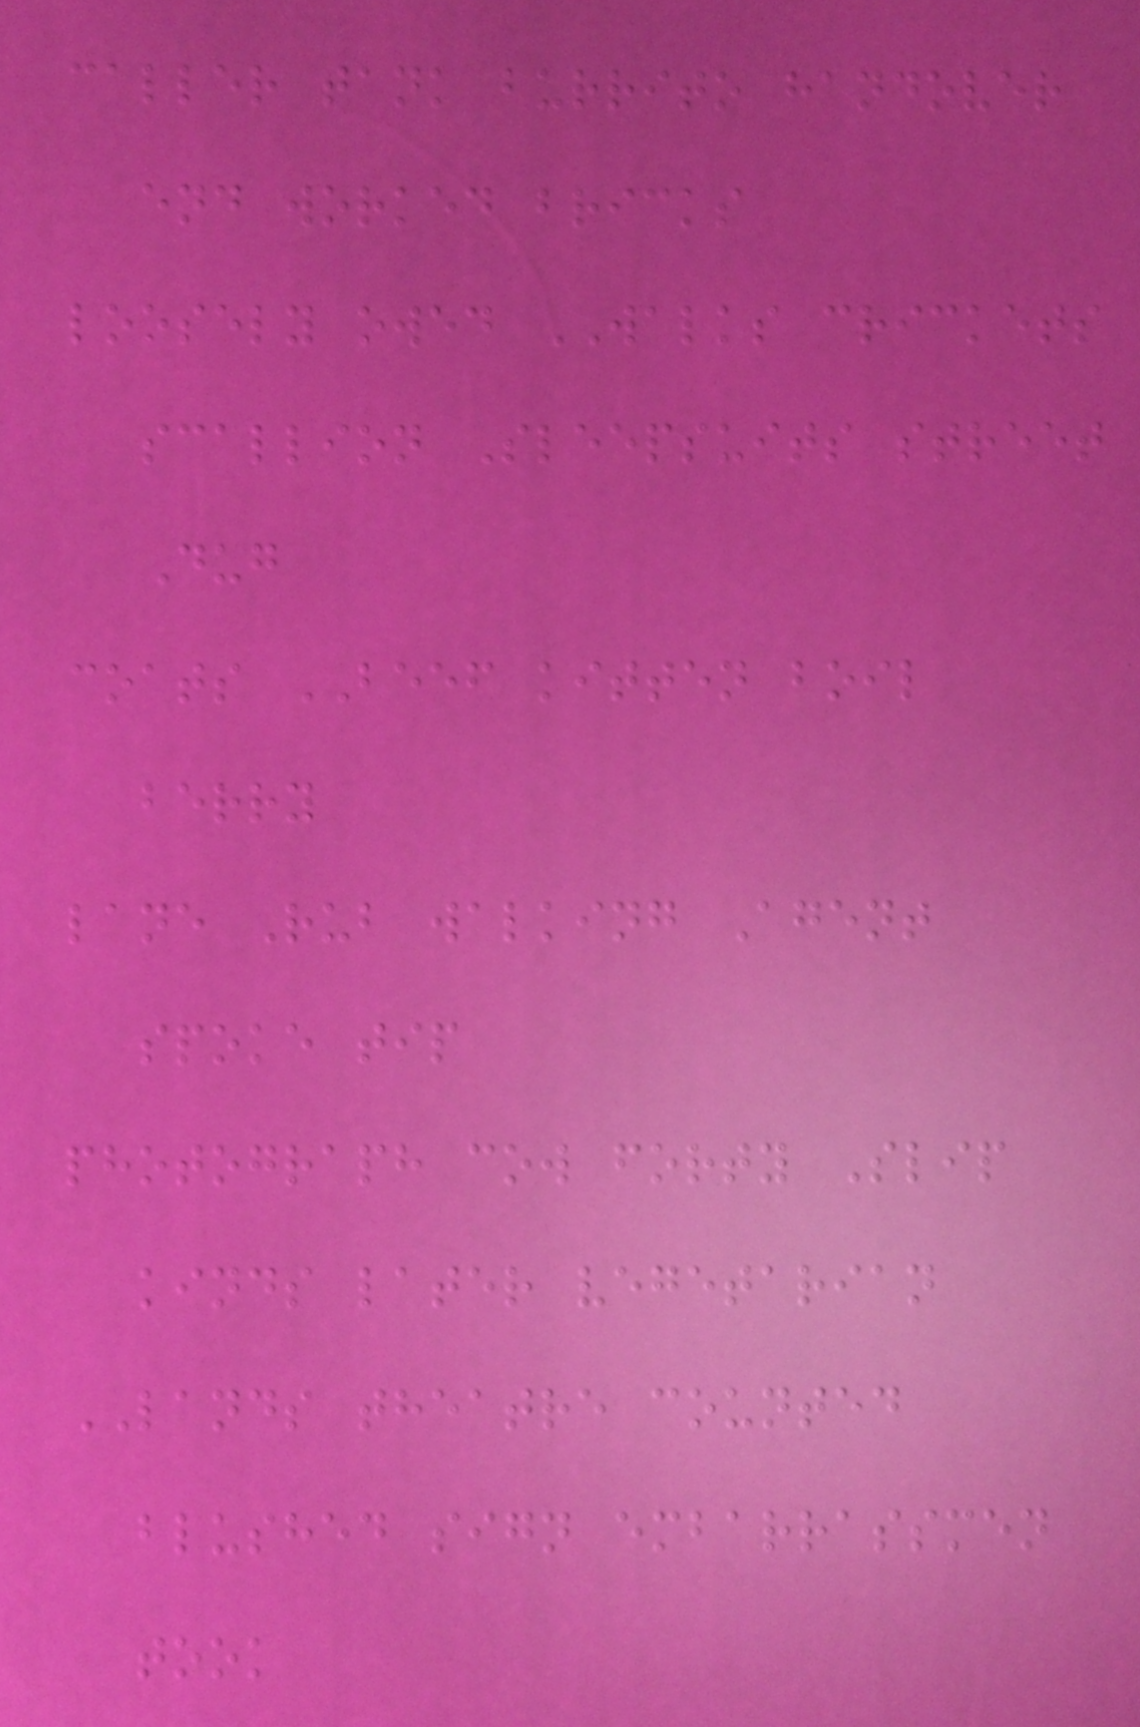caller tank burrito handover
end worked bricks
loosely owed WALKS crickets
scallion Sleepsuits street
Dug
coats BEEF kitten boil
berry
lane Rub walking Agent
spoke tip
photograph cow forty Slip
kinds later vegetarian
LANDS theatre counted
blushed sign embarrassmen
took
